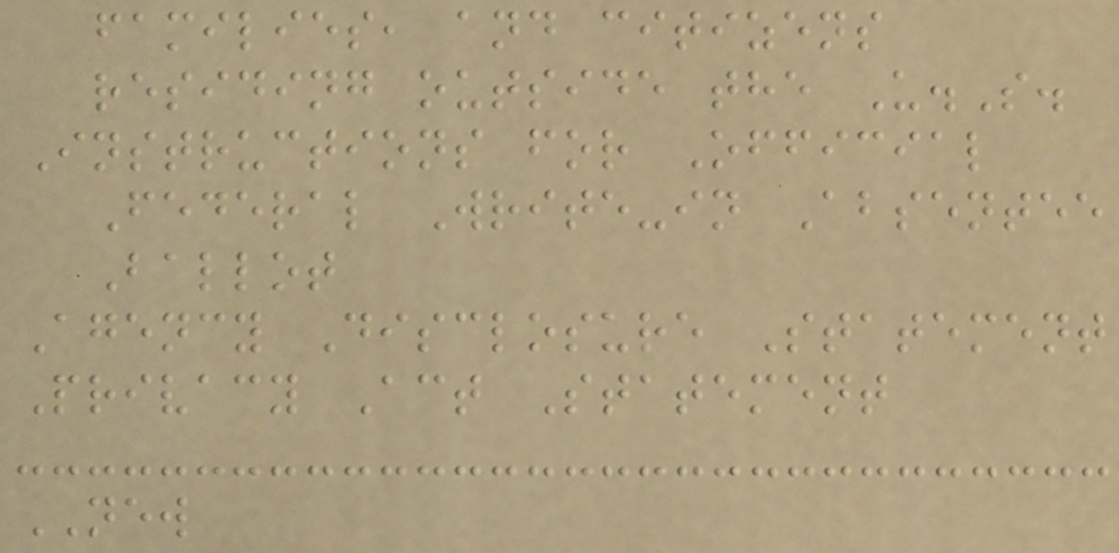families, and citizens
residing outside the U.S.
Instructions for Official
Federal Write-in Absentee
Ballot
Agency Disclosure Statement
Privacy Act Statement
NEW
